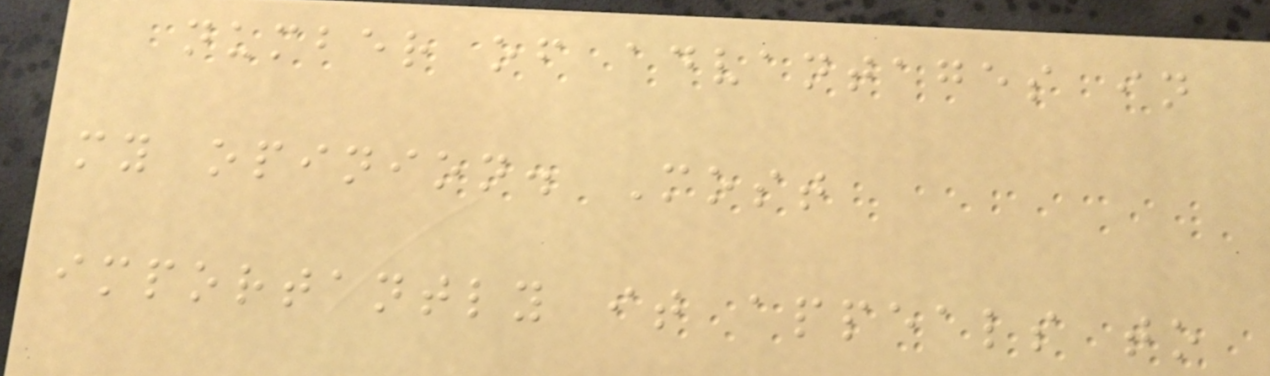number of advantages in
my opinion. Most
importantly it appeals to
